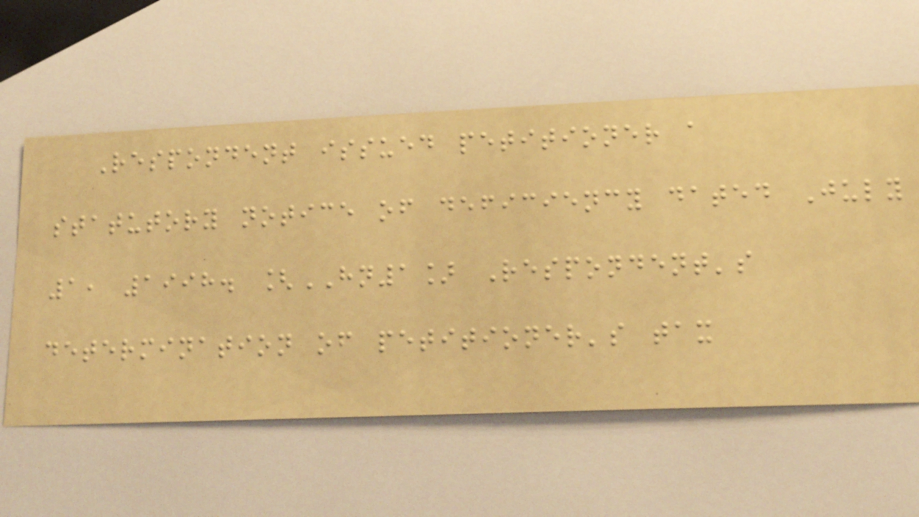Respondent issued petitioner a
statutory notice of deficiency dated July
1, 1998. [HN1] Respondent's
determination of petitioner's tax
